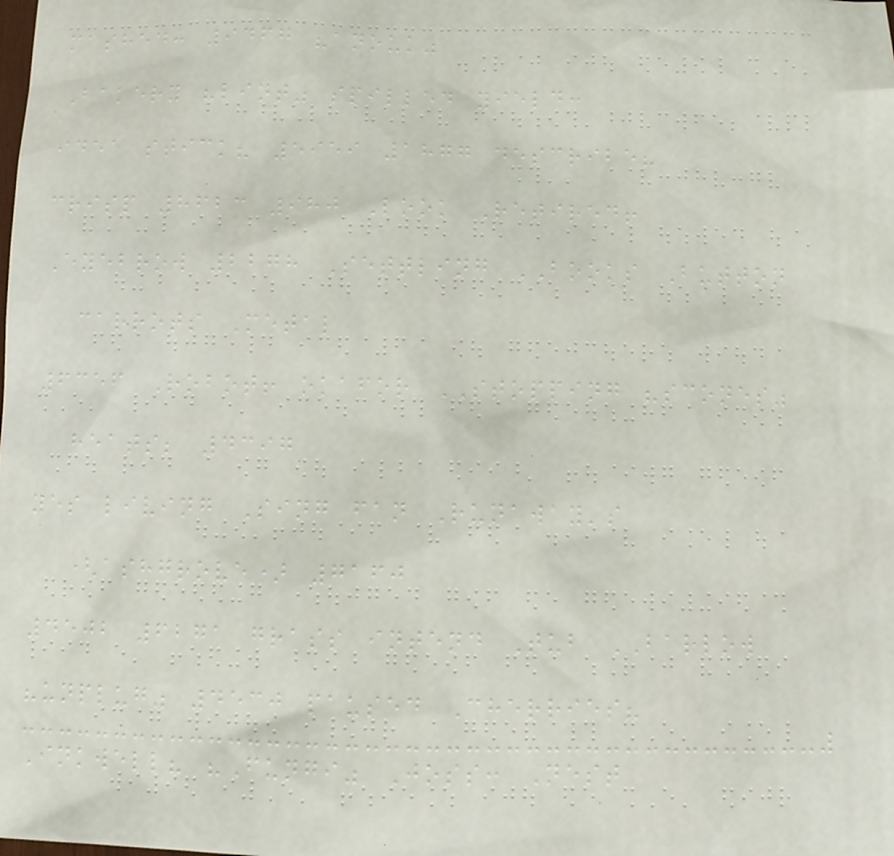mashed: 9467 "anouk"
Bakery "lint" spilled yield:
idea stick? 5959 1877 describe?
crisp 8623 980 Look Retired!
Eyebrow 2278 Settling BOOKS Button
carrots Metal
6356 Robot! okafor STOPPING "scones"
heats; 4397
yes living Sing fan Runaway's
(ashgrove) 7160
4502 6271 grass intend Tub BARLOW
"unplug" 4530 paused Cherries?
Inkwell? "Fungi" Joss: Nest
